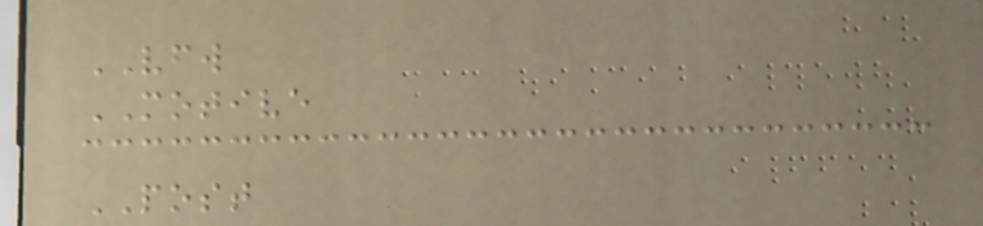VFW
MOTIVE
POST
